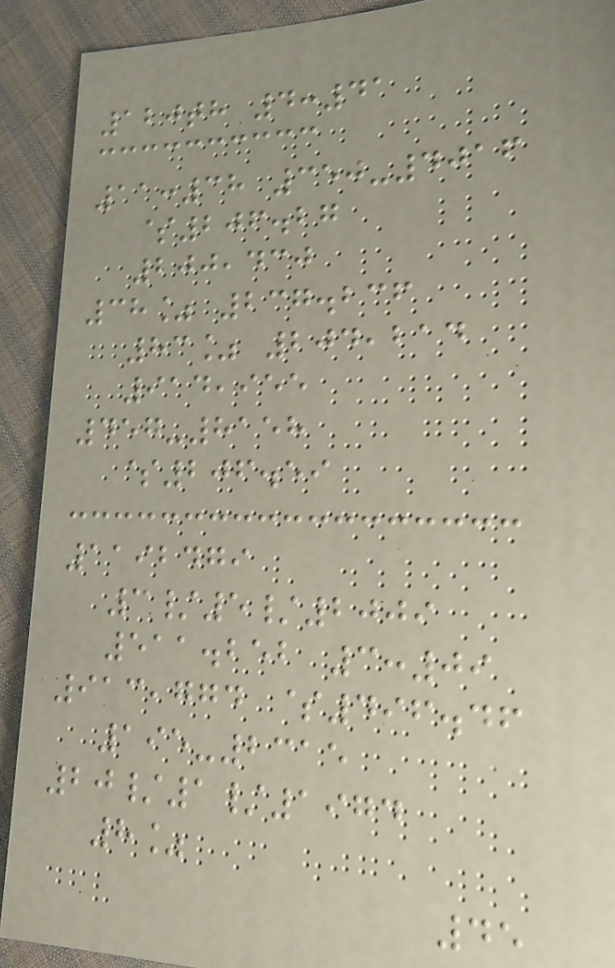120th 4:41
11:38 350-4016
$206.27
200,430
38% 237.236
83% 204,214
914,955
457-8158
$206.59
1192479
3/5/2009
511.252 3:09
913,774 $496.46
195-2315
20/1/1974
8%
45
